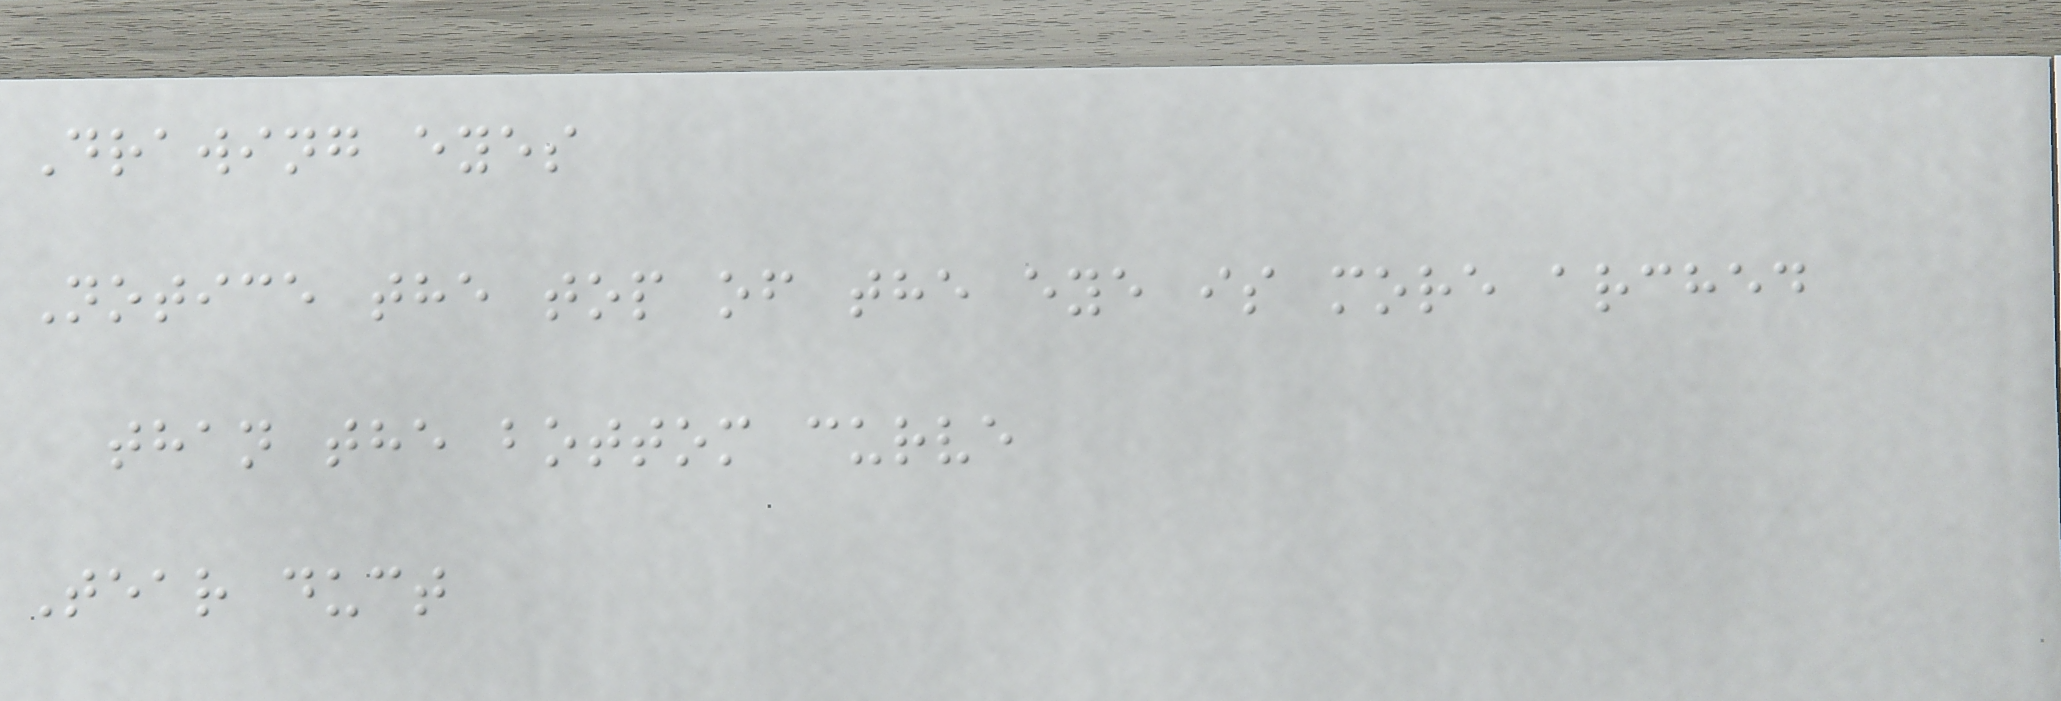Drawing eyes
Notice the top of the eye is more arched
than the bottom curve
Tear duct
